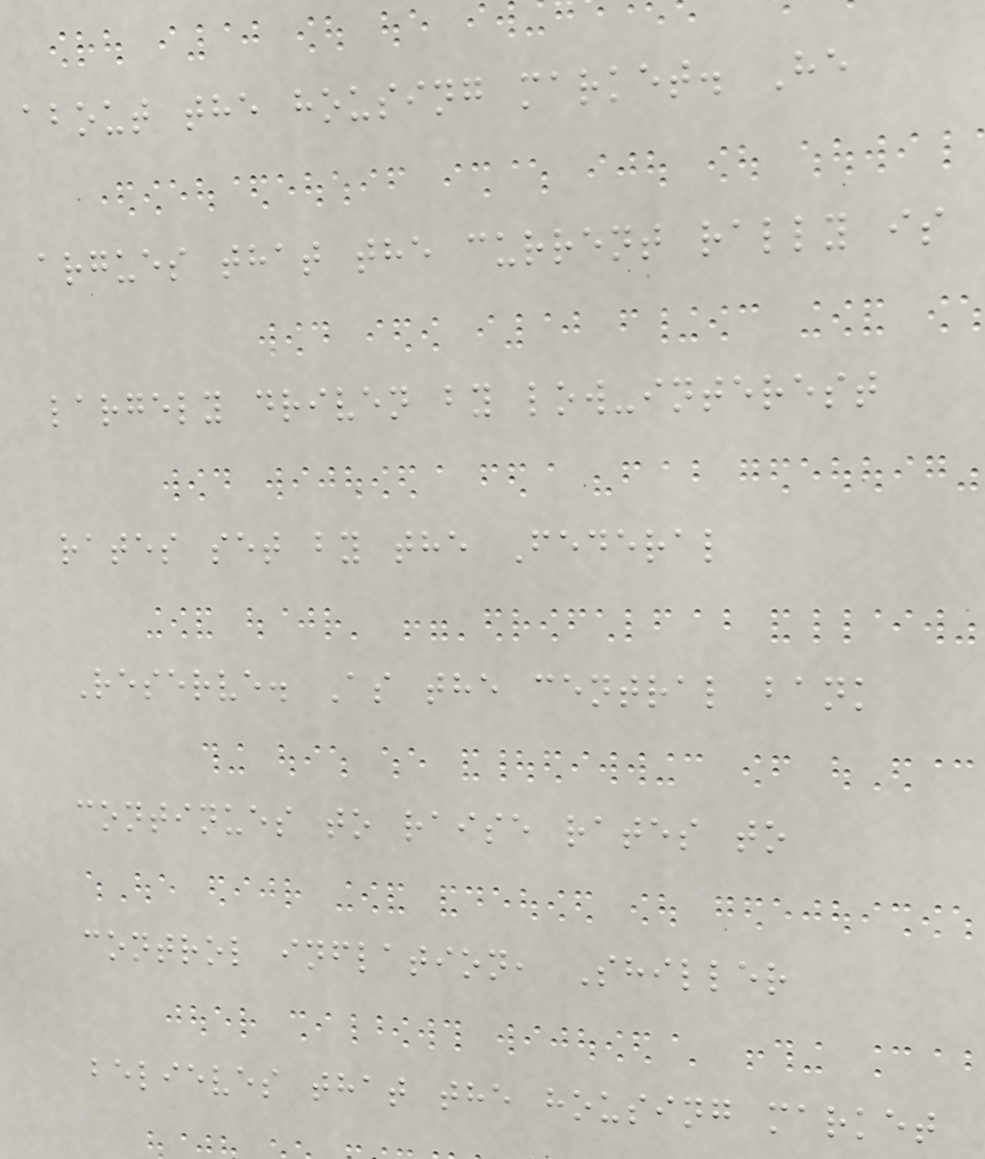about the housing market. He
argues that the current rally is
largely driven by low-interest
rates set by the Federal
Reserve. As the central bank
continues to raise rates to
control inflation, Shiller
believes that the housing market
